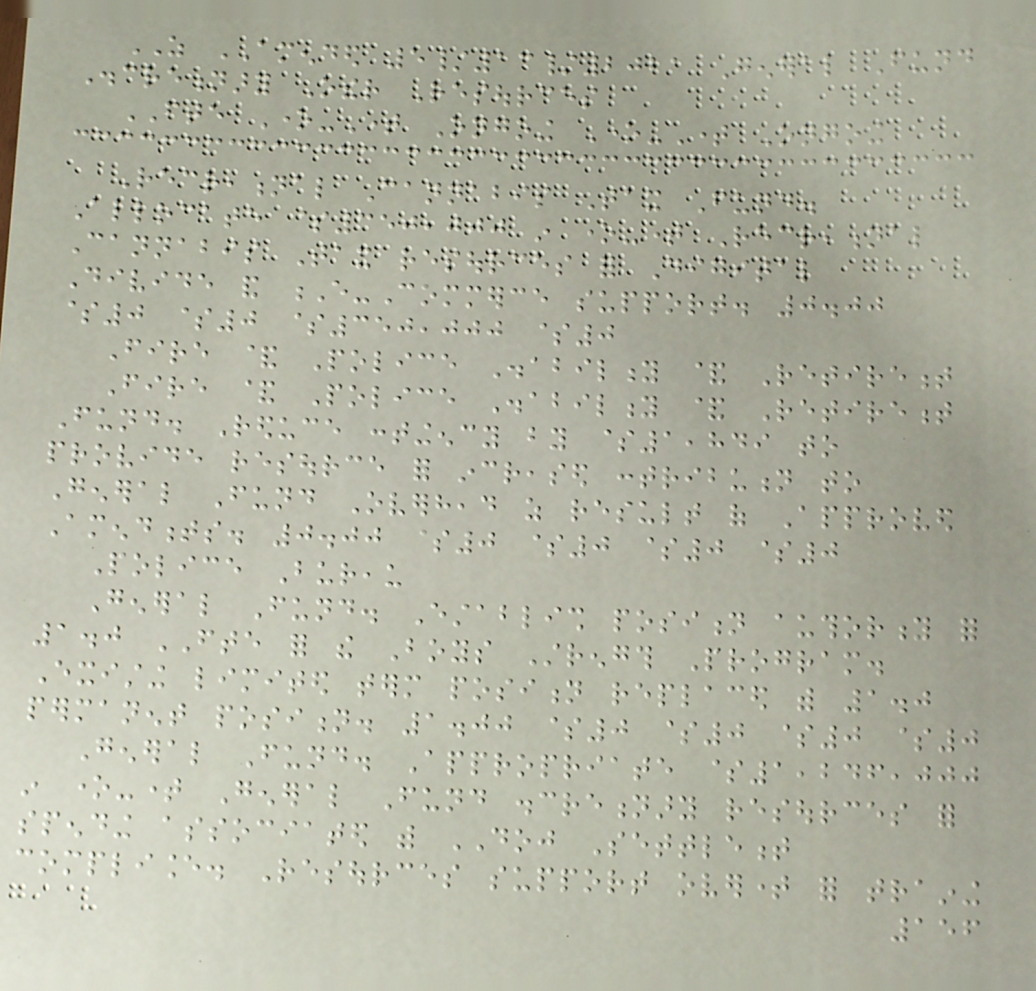AS AMENDED 5/13/2021 General Fund
Discretionary Other Resources
FTE One-Time Ongoing One-Time Ongoing
Recreational Cannabis Tax Fund.
Allocate $350,000 in one-time Recreational
Cannabis Tax resources for Digital
Divide and E-Commerce support. 0.00
$0 $0 $350,000 $0
Fire & Police Disability & Retirement
Fire & Police Disability & Retirement
Fund. Reduce contingency by $1,849 to
provide resource for increased contribution to
General Fund Overhead as result of Approved
Amendments. 0.00 $0 $0 $0 $0
Police Bureau
General Fund. Establish position authority for
1.0 FTE for the Boys Strength Program.
Existing limited term position replaced with 1.0
permanent position. 1.00 $0 $0 $0 $0
General Fund. Appropriate $1,246,000
in one-time General Fund discretionary resources for
spending associated with DOJ Settlement
compliance. Resources support overtime for training
156
